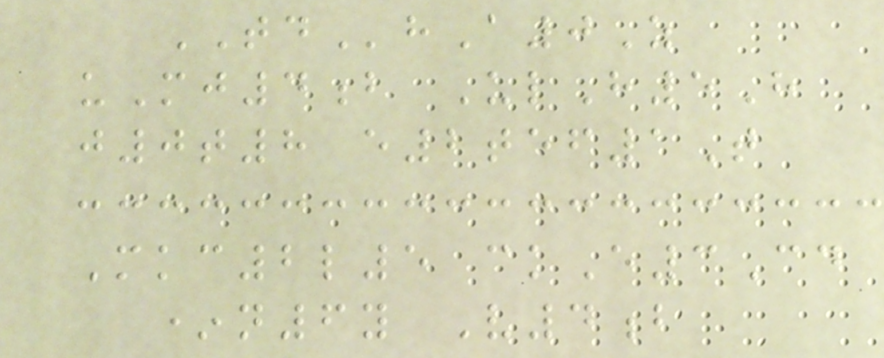TDhA0Z
uMj4b UlH5H
j0t8 e2tef1T
Mkc2l5 ckE3Cd
*n6y V4b
